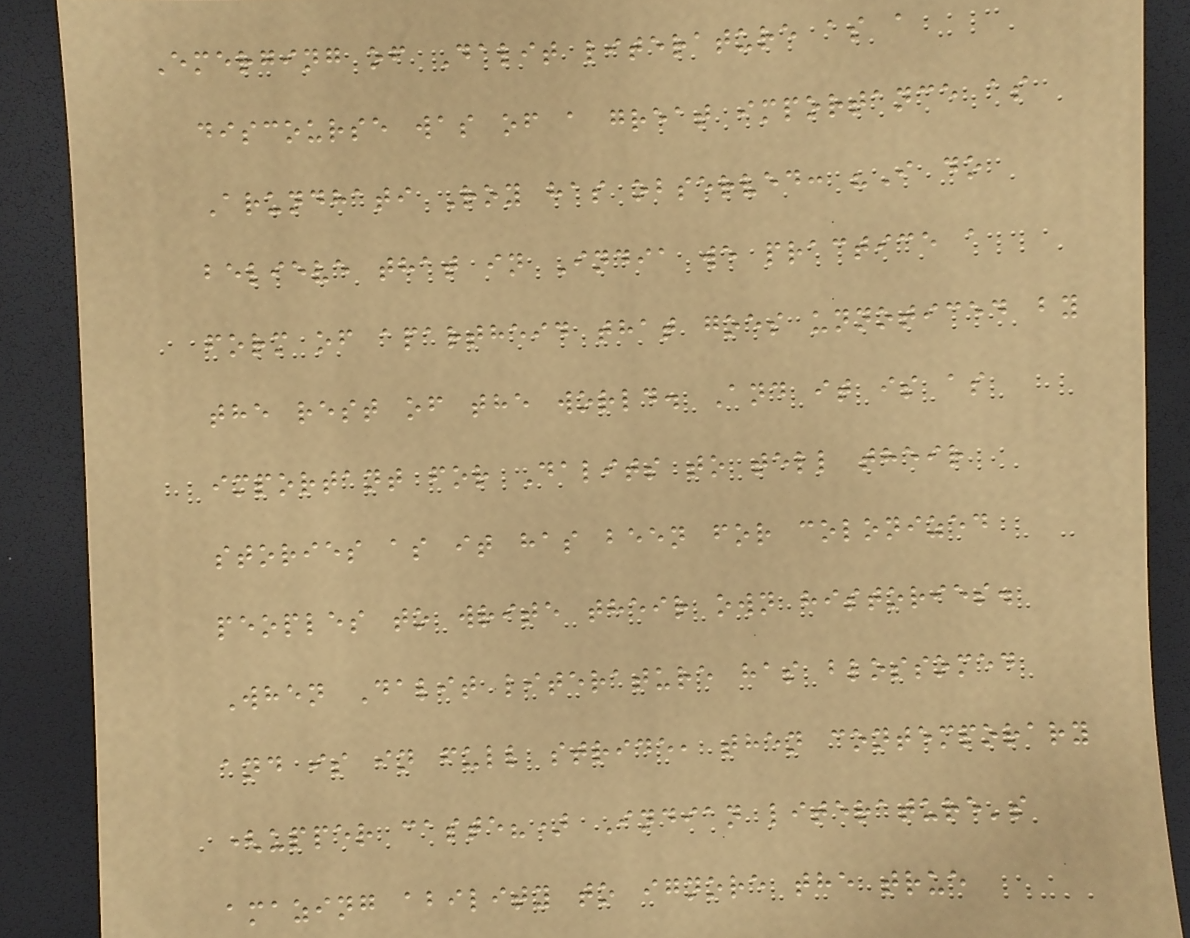Emerging of Dalit literature as a
discourse was of a great importance as
Arundhati Roy has observed: "I do
believe that in India we practice a
form of apartheid that goes unnoticed by
the rest of the world. And it is as
important for Dalits to tell their
stories as it has been for colonized
peoples to write their own histories.
When Dalit literature has blossomed
and is in full stride, then contemporary
(upper caste?) Indian literature's
amazing ability to ignore the true
